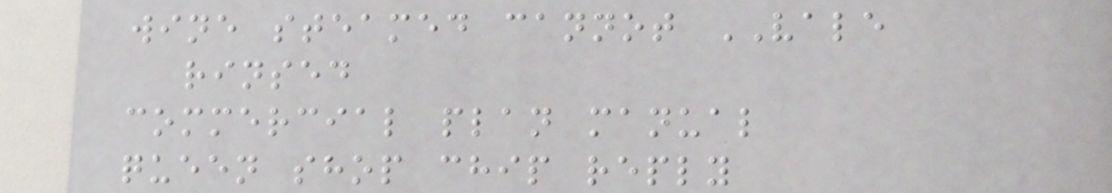wine steamed cannot VALE
rinsed
commercial plan manual
queen shop chip reply
